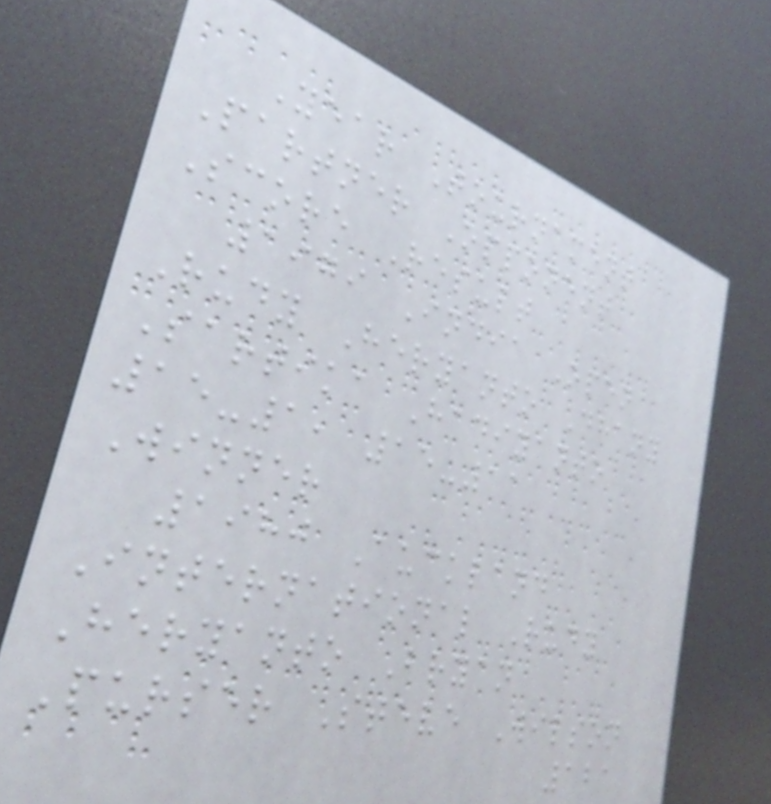Year Tournament
Partner Opponent
Score Result
1979 India Open
Rudy Heryanto Dhany
Sartika Hadiyanto
15-1, 15-11
Winner
1980 Auckland
International Rudy
Heryanto Bryan
Purser Steve Wilson
121
